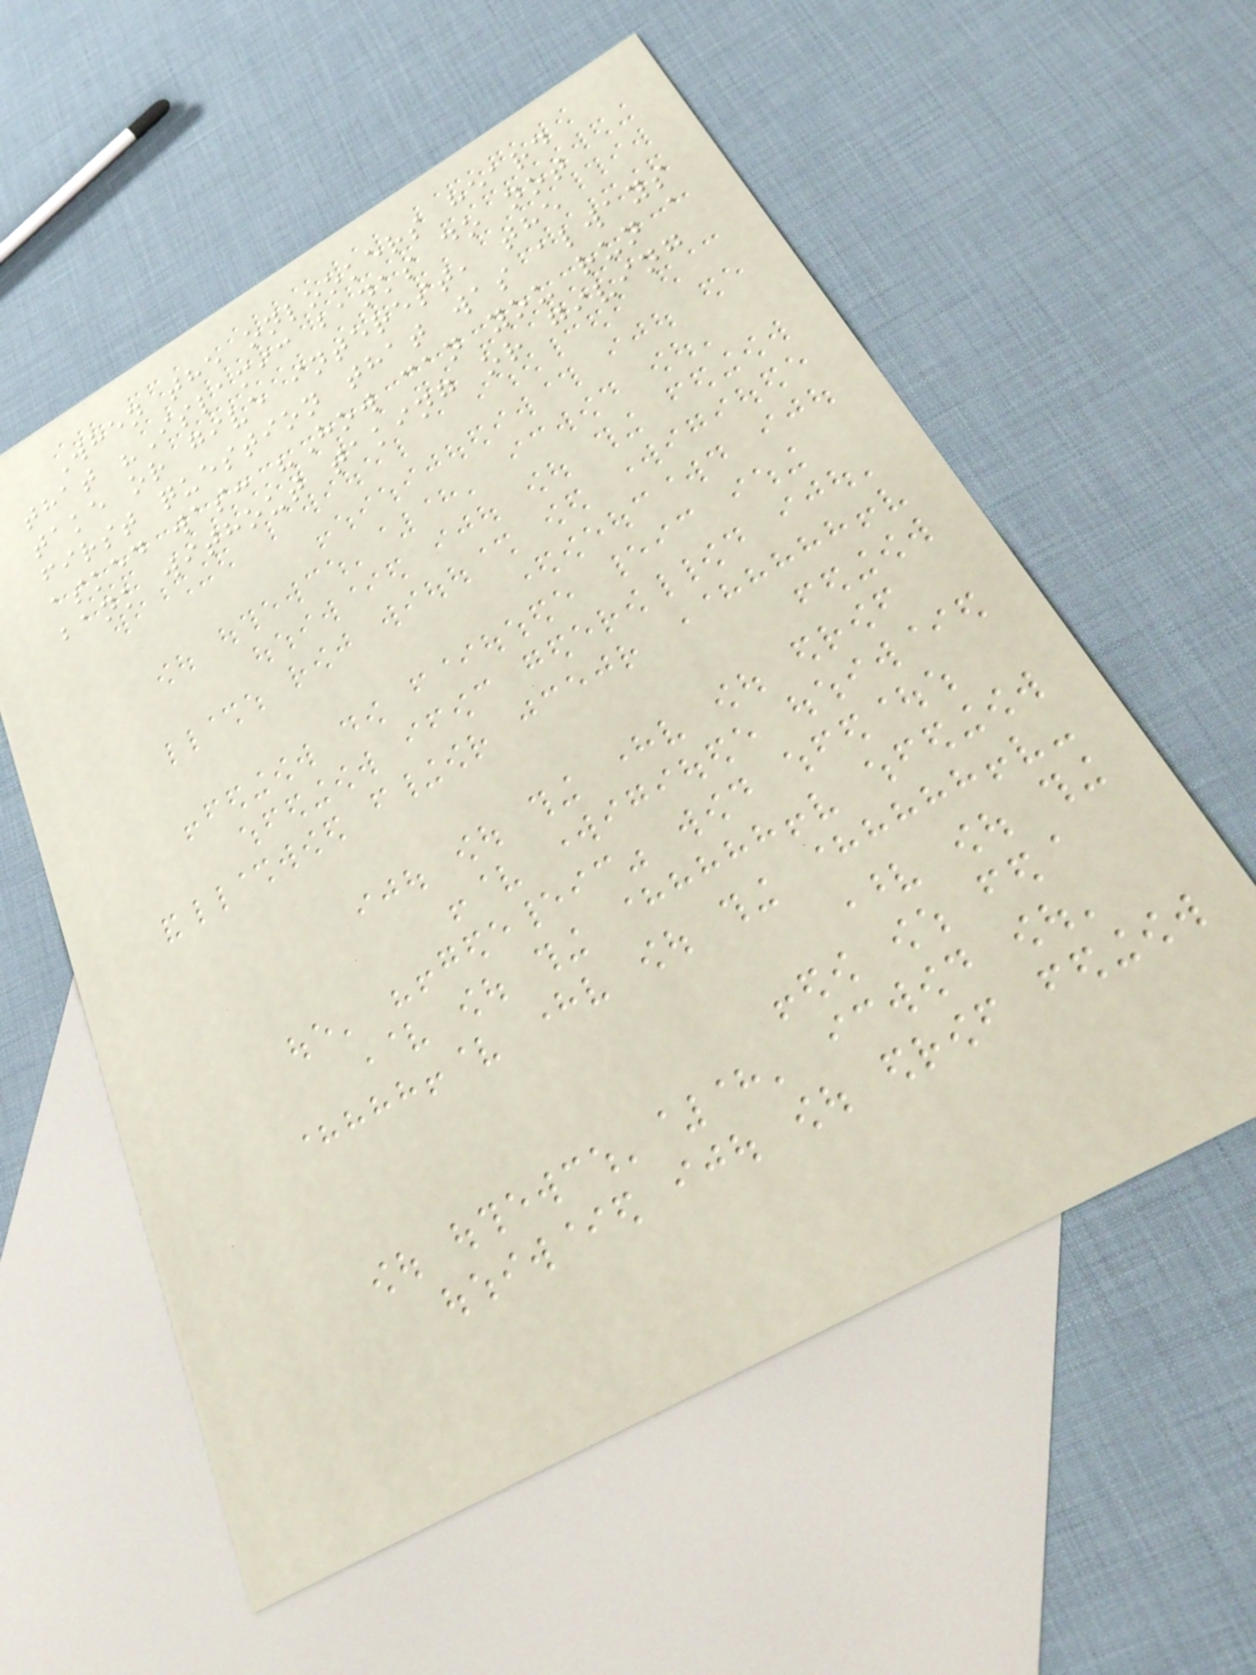When the onlookers heard
that "Islamic banks do not
take or give interest, the
first question that was always
asked was: "How can you run a
bank without taking or giving
